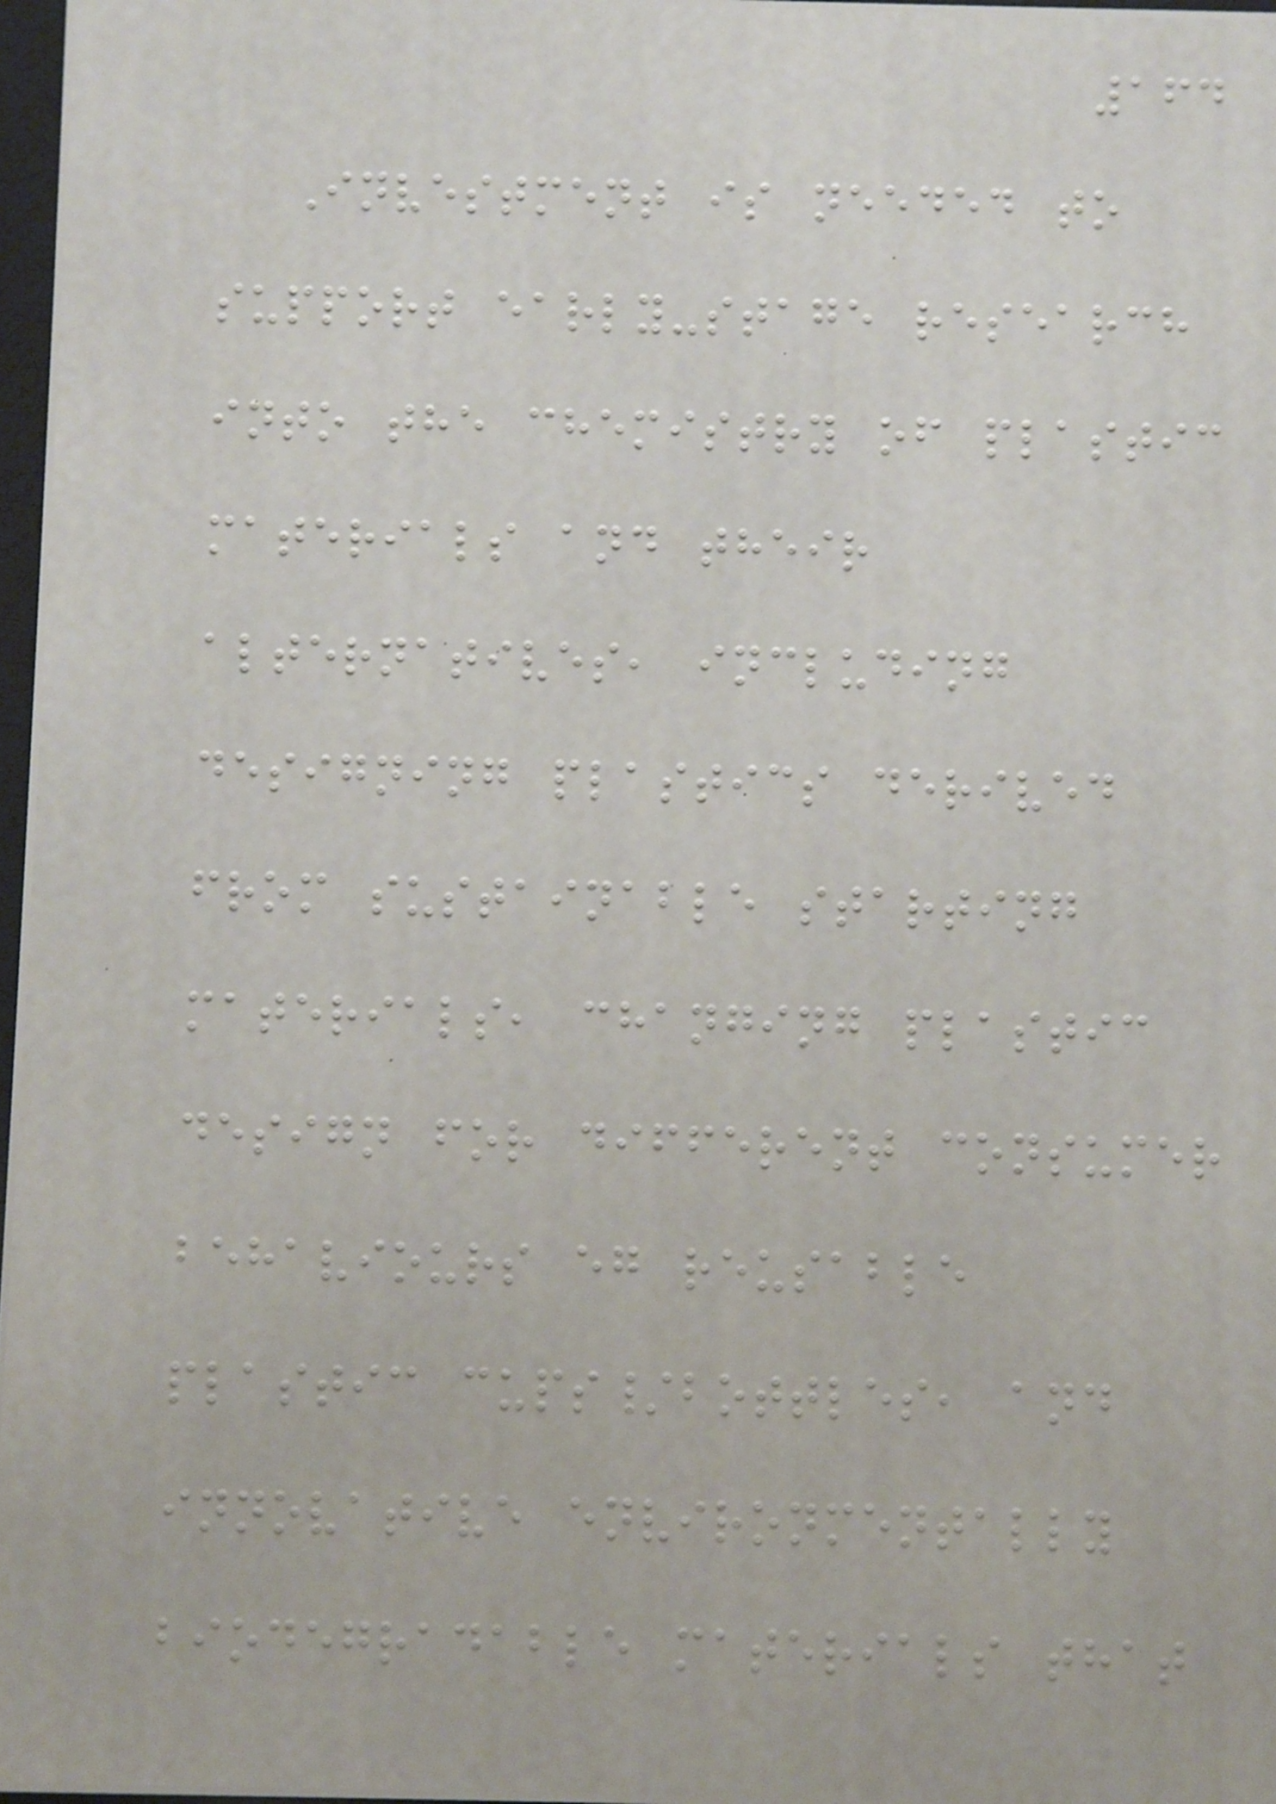164
Investment is needed to
support early-stage research
into the chemistry of plastic
materials and their
alternatives, including
designing plastics derived
from sustainable starting
materials, changing plastic
design for different consumer
behaviours eg reusable
plastic cups/bottles, and
innovative environmentally
biodegradable materials that
